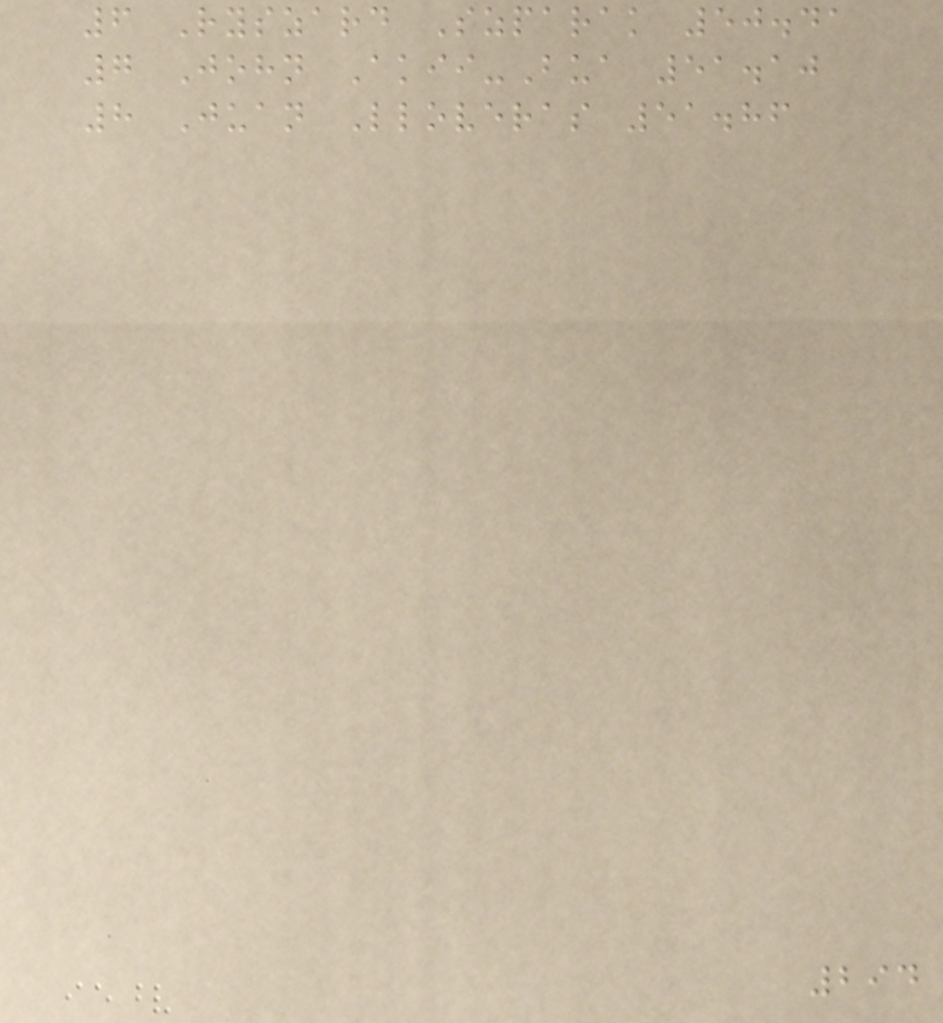6 Ryszard Szparak 50.41
7 John Akii-Bua 51.10
8 Juan Lloveras 51.86
294
